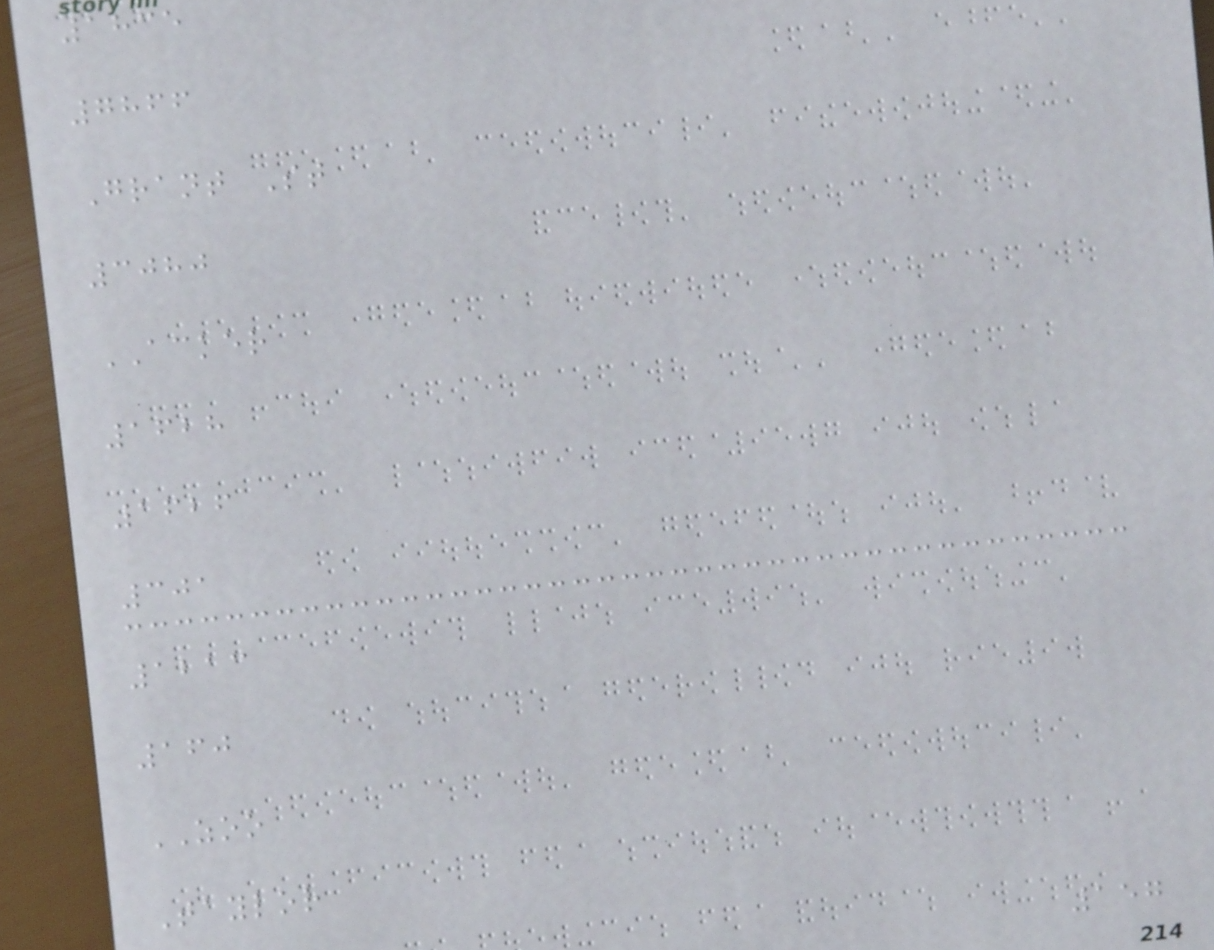1835
7866
Grant St
3080
ACKER
1628
1626
301
1213
160
ZOO
Taylor
157
